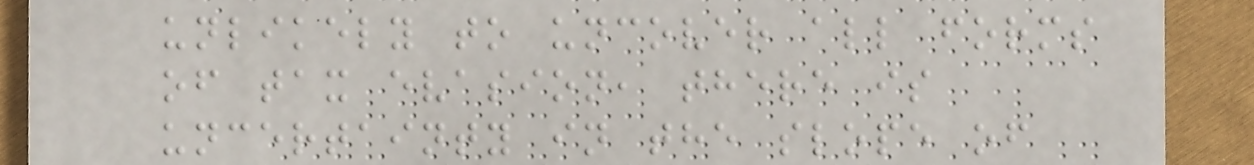unlikely to uncover all forms
of tax evasion, there is
uncertainty in the slope of
